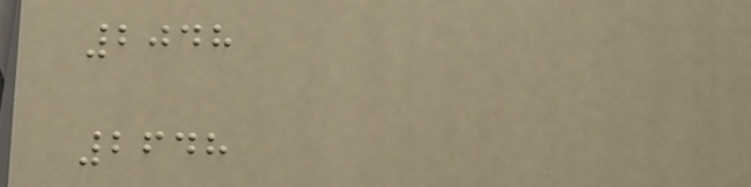2048
2648
